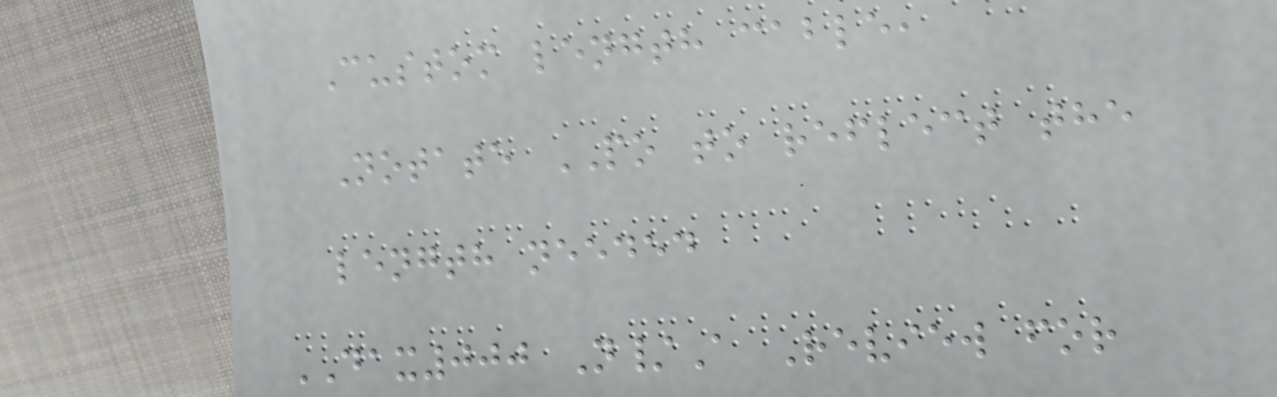Custom length cable,
Notate PO to reflect the
length needed
DAX000 N/A Review for
